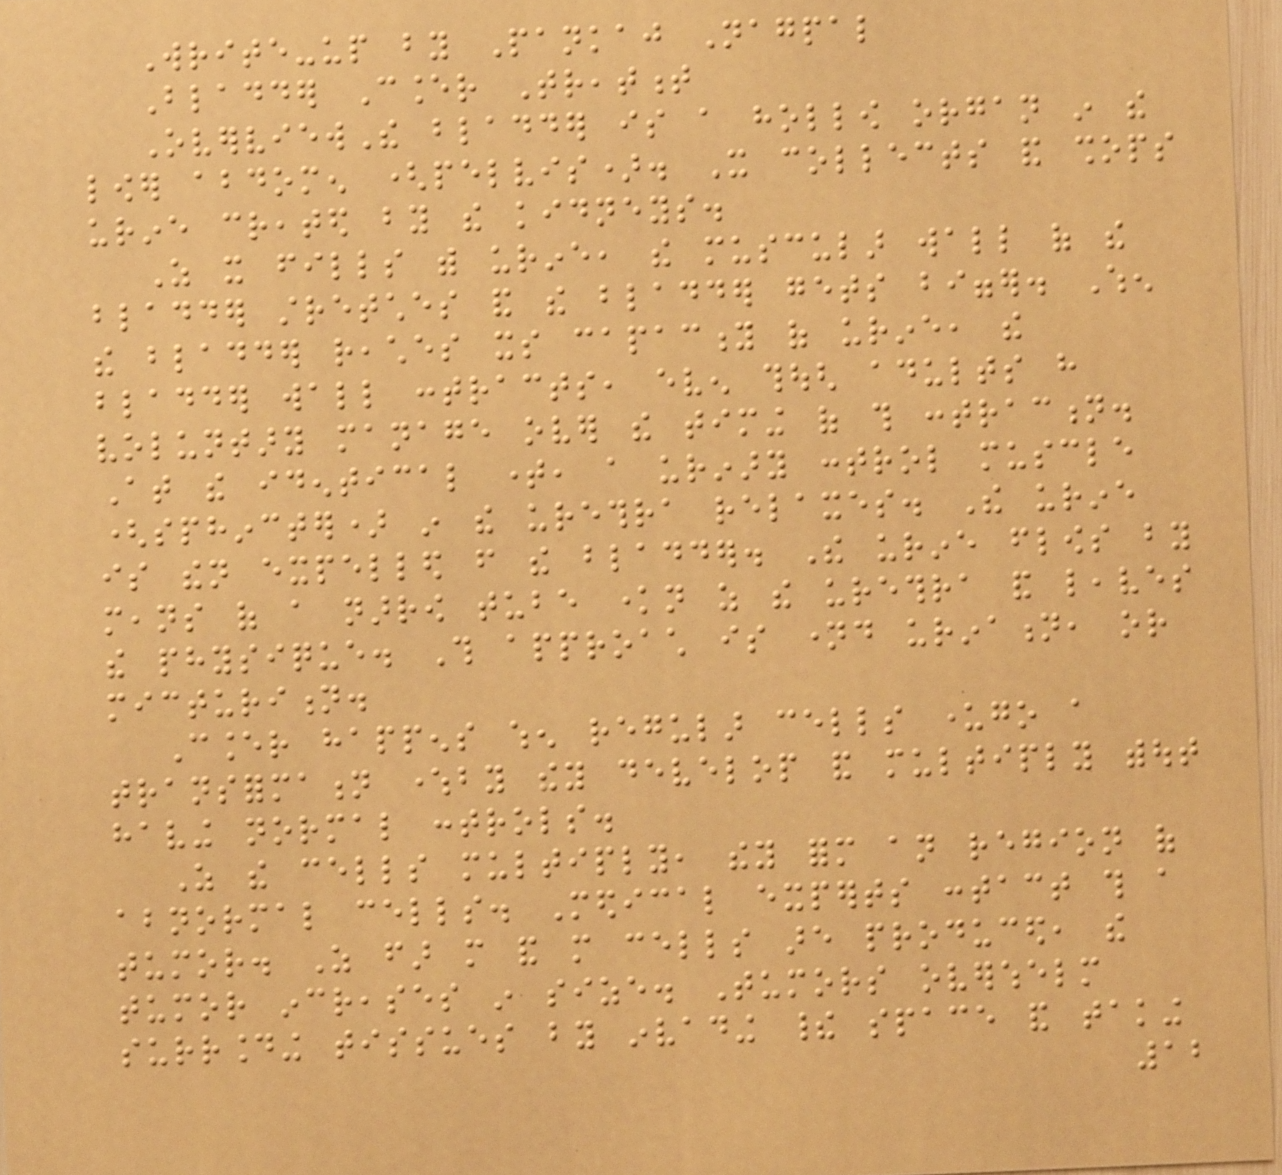Write-up by Pankaj Nagpal
Bladder Cancer Treatment
OverviewThe bladder is a hollow organ in the
lower abdomen (pelvis). It collects and shops
urine created by the kidneys.
As it fills with urine, the muscular wall of the
bladder stretches and the bladder gets bigger. When
the bladder reaches its capacity of urine, the
bladder wall contracts, even though adults have
voluntary manage over the timing of this contraction.
At the identical time, a urinary control muscle
(sphincter) in the urethra relaxes. The urine
is then expelled from the bladder. The urine flows by
means of a narrow tube known as the urethra and leaves
the physique. This approach is named urination, or
micturition.
Cancer happens when regular cells undergo a
transformation whereby they develop and multiply without
having normal controls.
As the cells multiply, they form an region of
abnormal cells. Medical experts contact this a
tumor. As far more and more cells are produced, the
tumor increases in size. Tumors overwhelm
surrounding tissues by invading their space and taking
12
